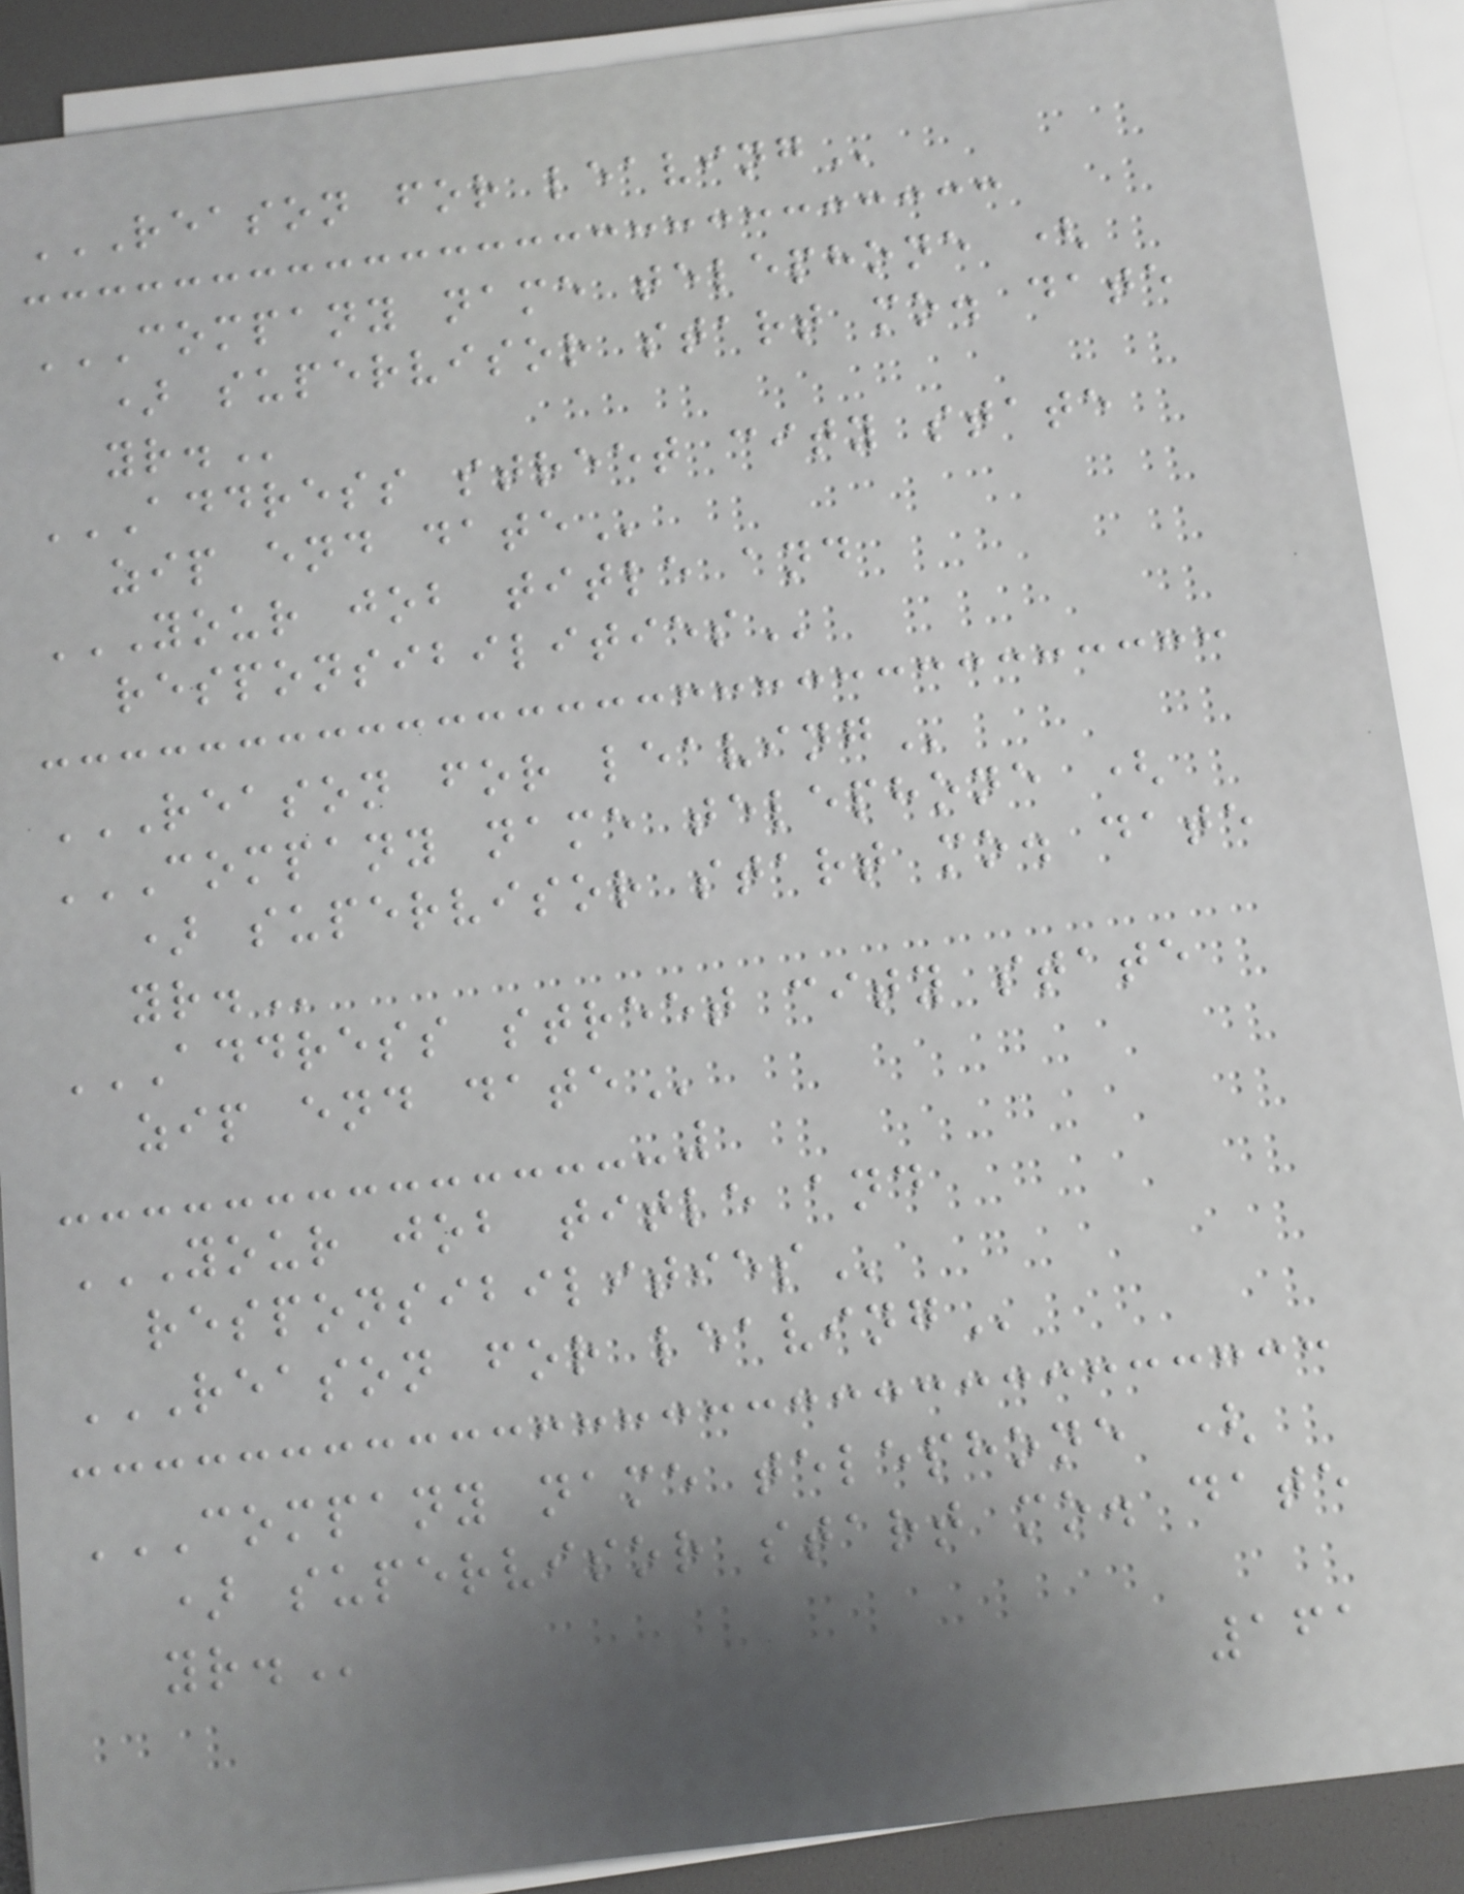REASON FOR LEAVING
COMPANY NAME TELEPHONE (
) SUPERVISOR START MO. DATE
YR.
ADDRESS STREET CITY STATE
ZIP END DATE
YOUR JOB TITLE AND
RESPONSIBILITIES
REASON FOR LEAVING
COMPANY NAME TELEPHONE (
) SUPERVISOR START MO. DATE
YR.
ADDRESS STREET CITY STATE
ZIP END DATE
YOUR JOB TITLE AND
RESPONSIBILITIES
REASON FOR LEAVING
COMPANY NAME TELEPHONE (
) SUPERVISOR START MO. DATE
YR.
161
